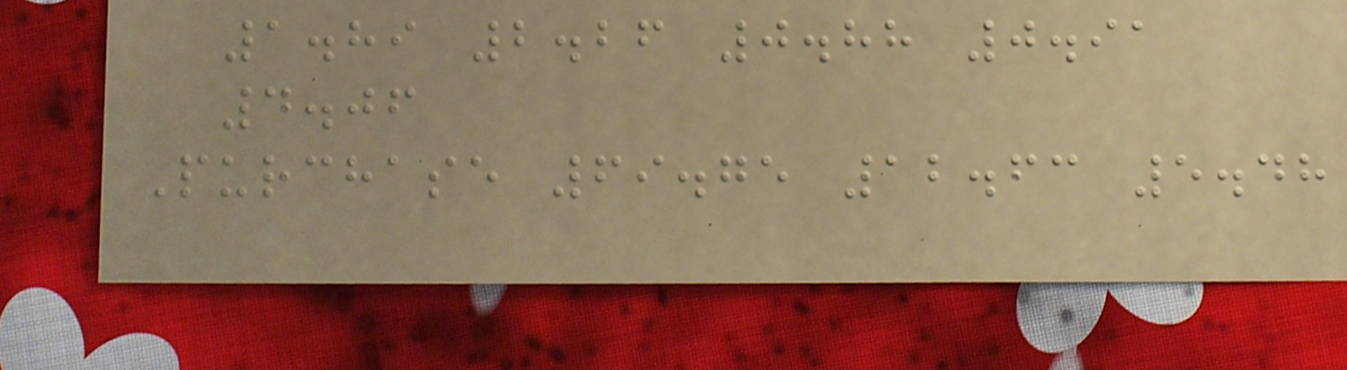1.89 2.26 0.88 0.91
4.06
Purchase 69.75 12.63 5.48
